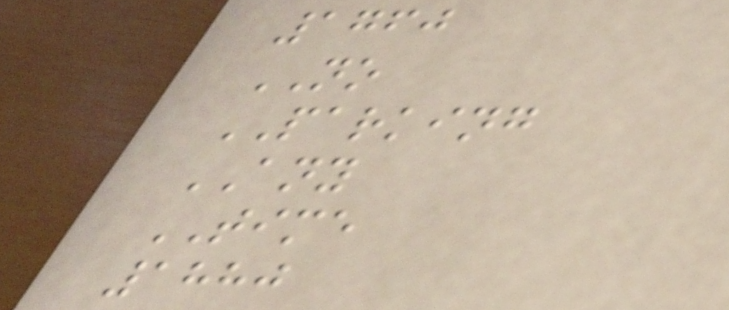1760
NO
PARKING
ANY
TIME
1880
